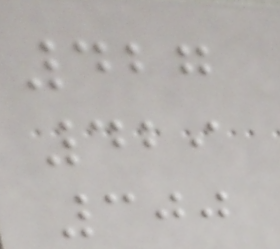427
429
300
